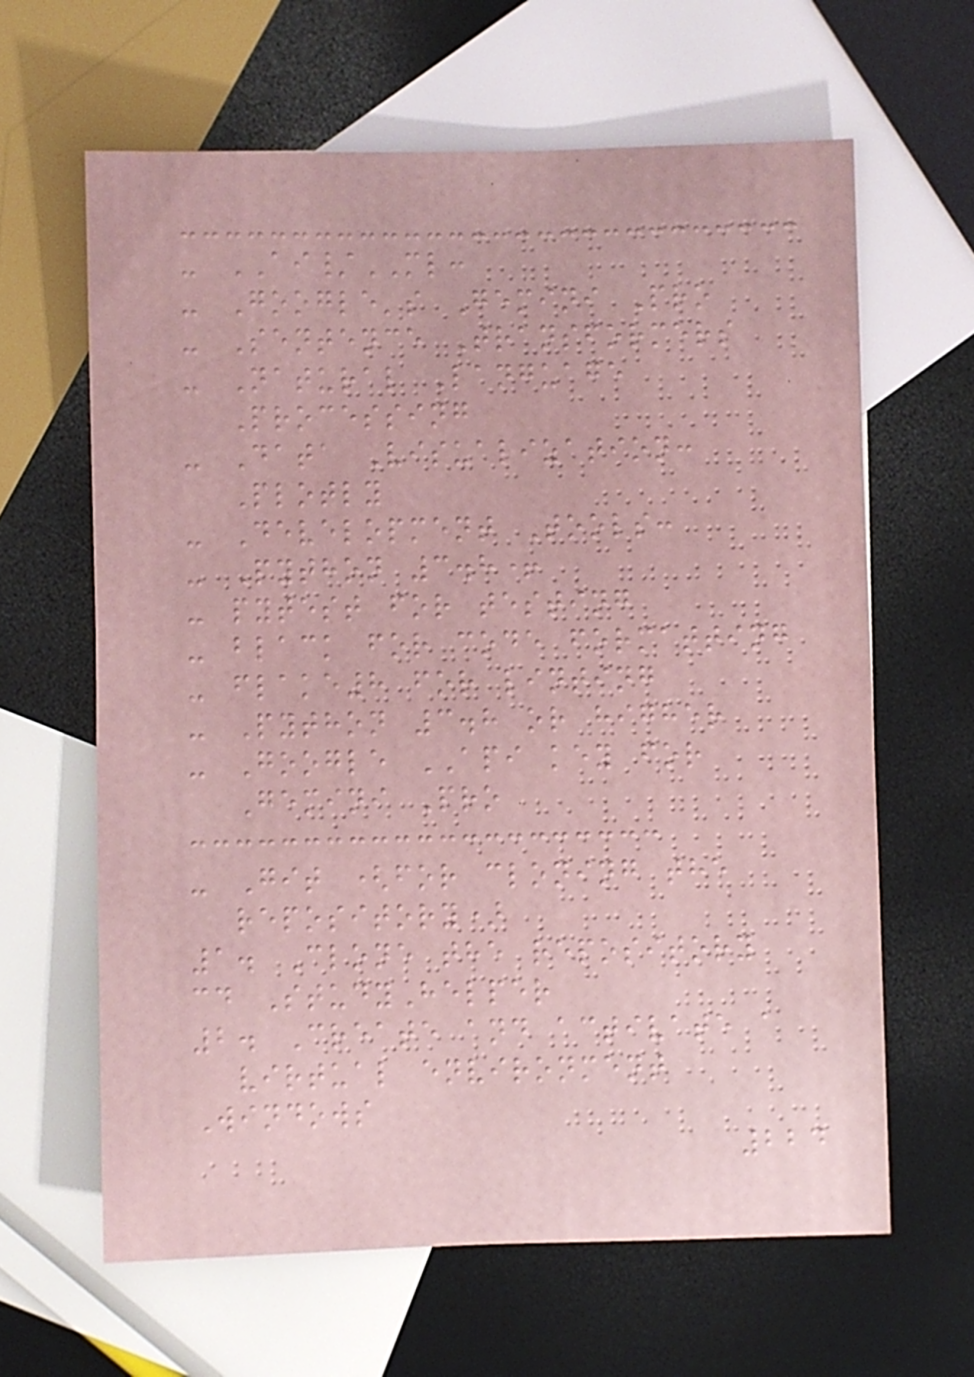- AI/ML:
- Google's Gemini Pro
- Sentence Transformers
- Natural Language
Processing
- Data Visualization:
Plotly
- Development Tools:
- Python 3.8+
- pytest for testing
- black for code formatting
- flake8 for linting
- Python 3.8 or higher
- Google API key for
Gemini Pro
- Git (for cloning the
repository)
1. Clone the repository
cd StudyHelper
2. Create and activate a
virtual environment
Windows
224
